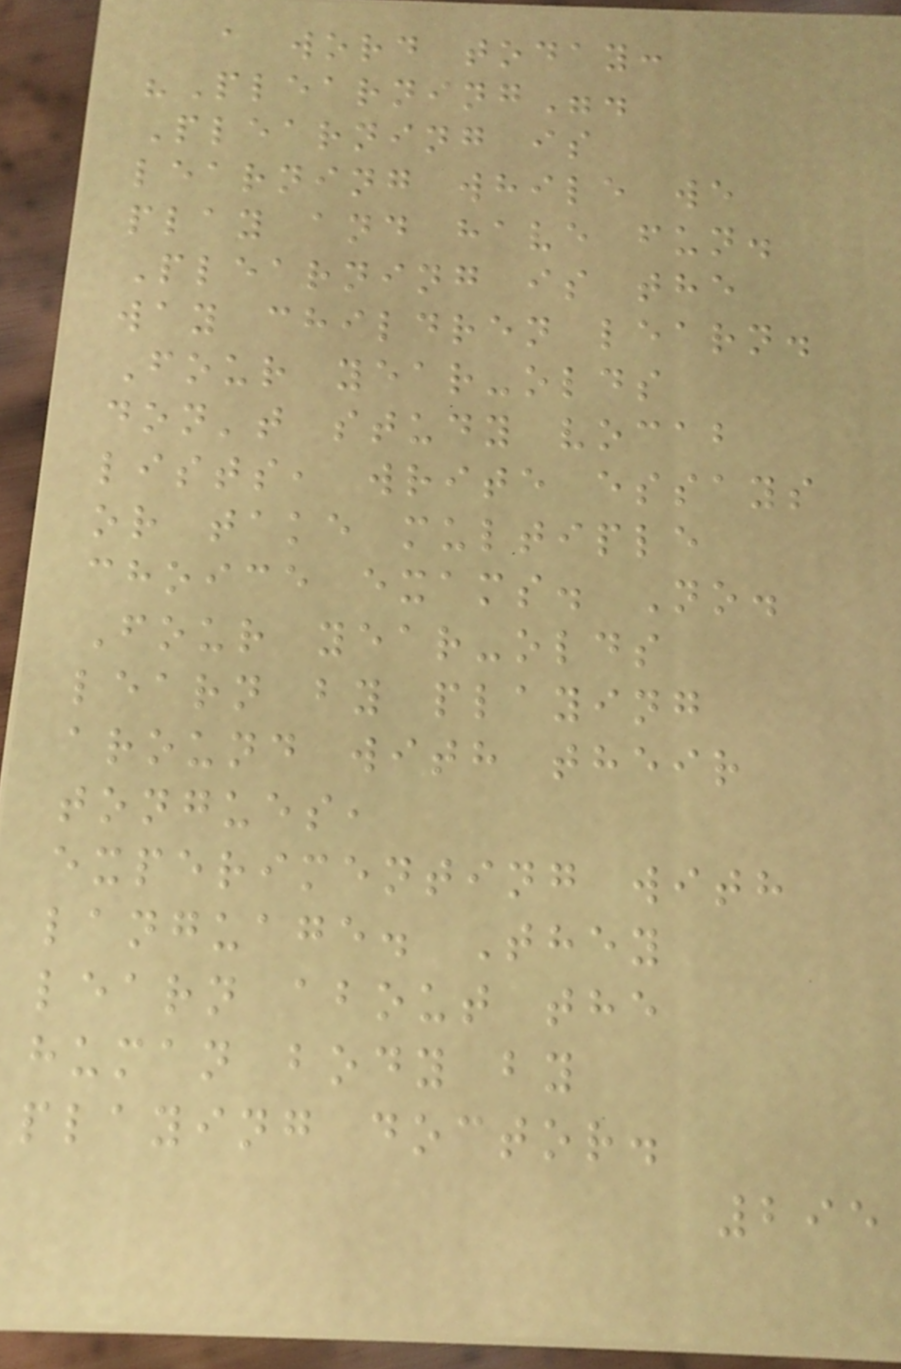a word today:
"Plearning".
Plearning is
learning while we
play and have fun.
Plearning is the
way children learn.
Four year-olds
don't study vocab
lists, write essays
or take multiple
choice exams. No.
Four year-olds
learn by playing
around with their
tongues,
experimenting with
language. They
learn about the
human body by
playing doctor.
295
